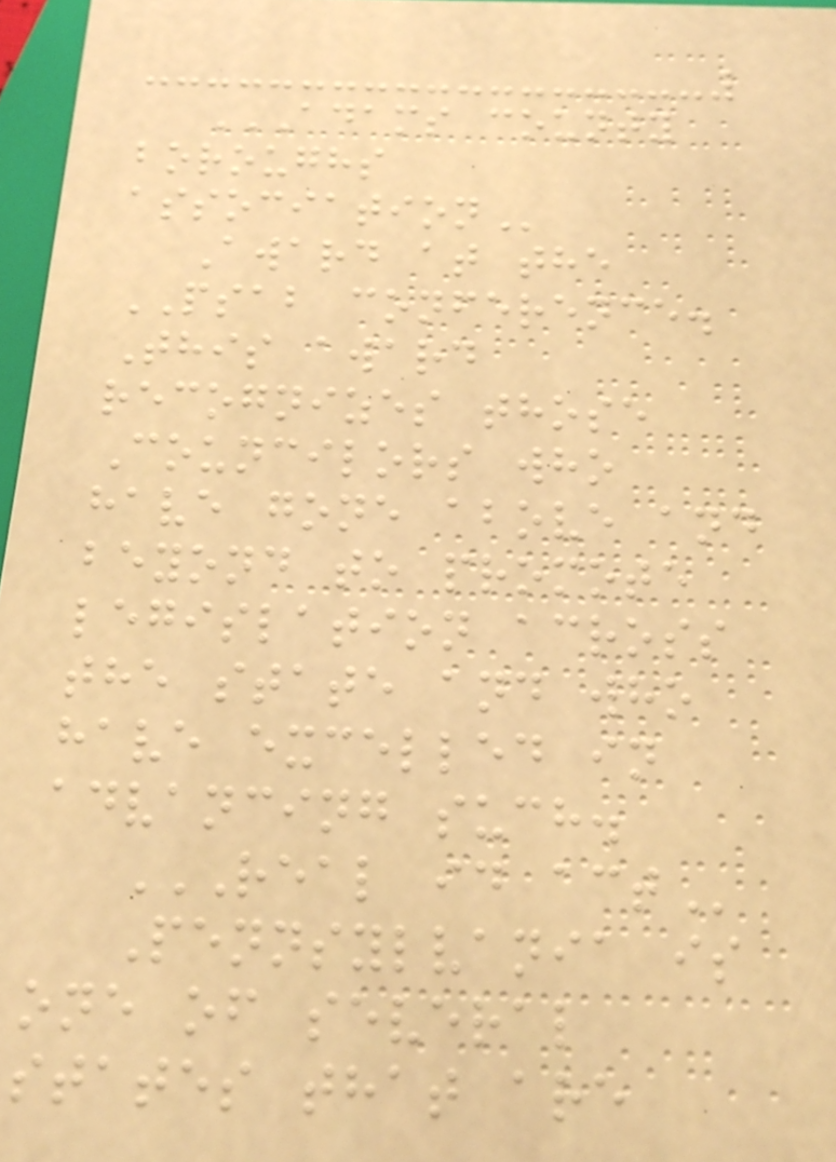ADAMS COUNTY
BOROUGHS
ASSOCIATION
Award at the
PSAB conference.
This award
recognizes those
Councilors who
have gone above and
beyond to promote
legislation across
the state and who
have excelled in
advancing such.
REAL ID ACT
Pennsylvania is
one of several
states that are
